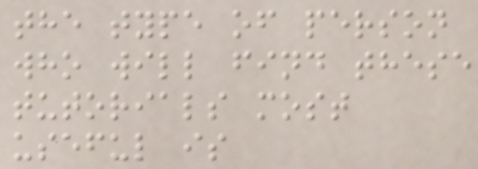the type of person
who will find these
tutorials most
useful is
